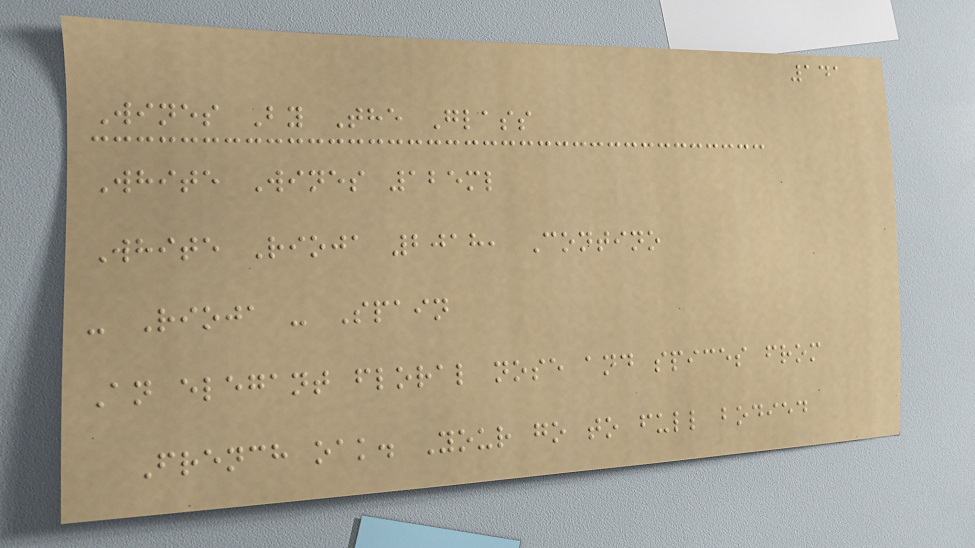141
Wines By The Glass
White Wines 125ml
White Rioja 2018, Contino
- Rioja - Spain
An elegant floral nose and spices from
French oak. Your go to full bodied
